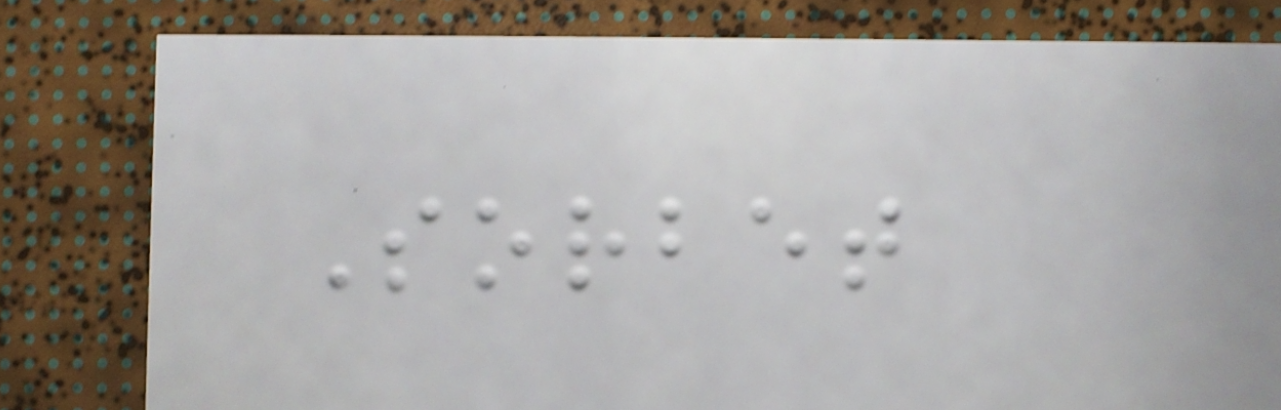Sorbet
